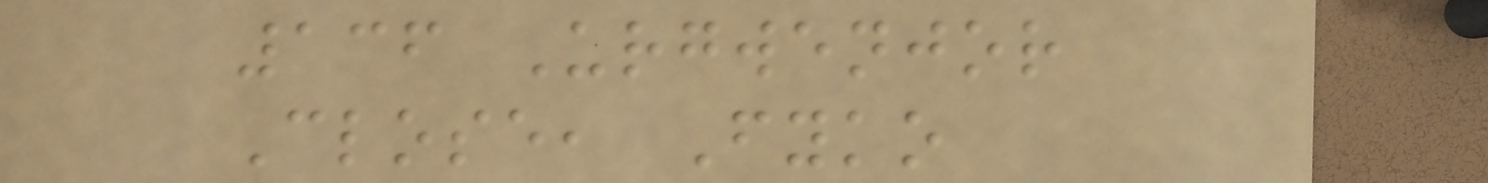136 Urgwenjor
Close, Fyko
